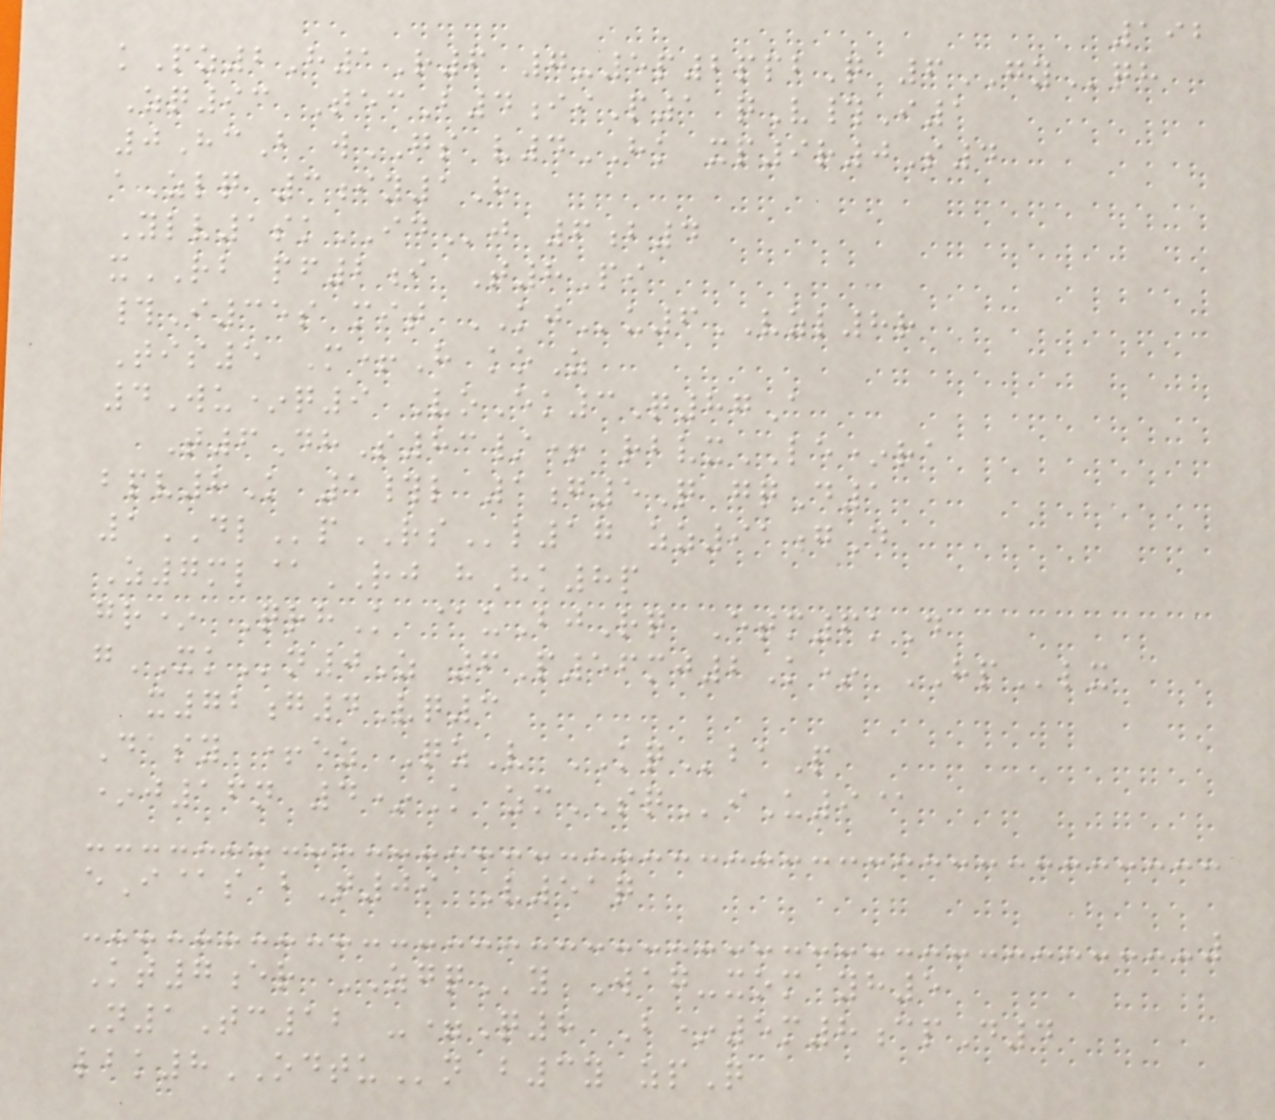192
kPz2H1R6 7-5p2ppbQ 6GYqh
Zq93 TecB4iiP1 qV#I1
0HcB wGS v4HK xp9r0S4
aZlq 3iy1H
Ylv1skIDj 6b4
xRB pf2i T8Pi
#I35s mit KJu6VZL8r
Tis5 M+H koZ
4Wu*q9 VoEk3Q87A
T6DhS83/+ rbvxLE*ra
bpv8K 1#l 1g5Q gqD1
1DLpRSl17 zz91gD
Z7ml@RJ hHk8p
gr* QrhK @uBjRq Etm6kD
gXKn0Z 6P56mj2K* HPlx
x72g4Vq3
Dasy +ez QzV KQbaP
*j16n 4*K zmSQiU9@
eI@s bT09 V51q
Kt7er ZGQy Wag-xom yh5
N1Tc12 -=Q8 B*5m8cpD4
lbk8ODTUn b3y zpQ
